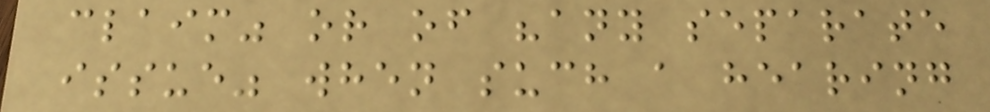claim" or of "any separate
issue" when such a hearing
